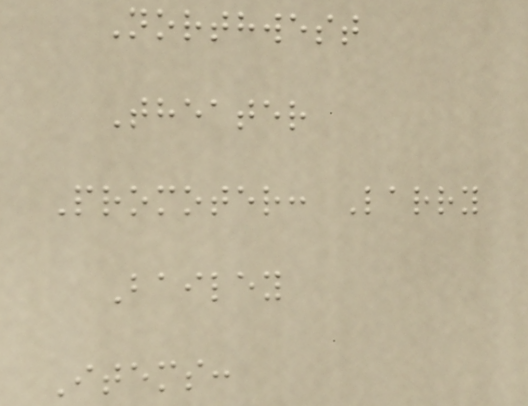Northwest
Theater
Promoter: Larry
Bailey
Items:
